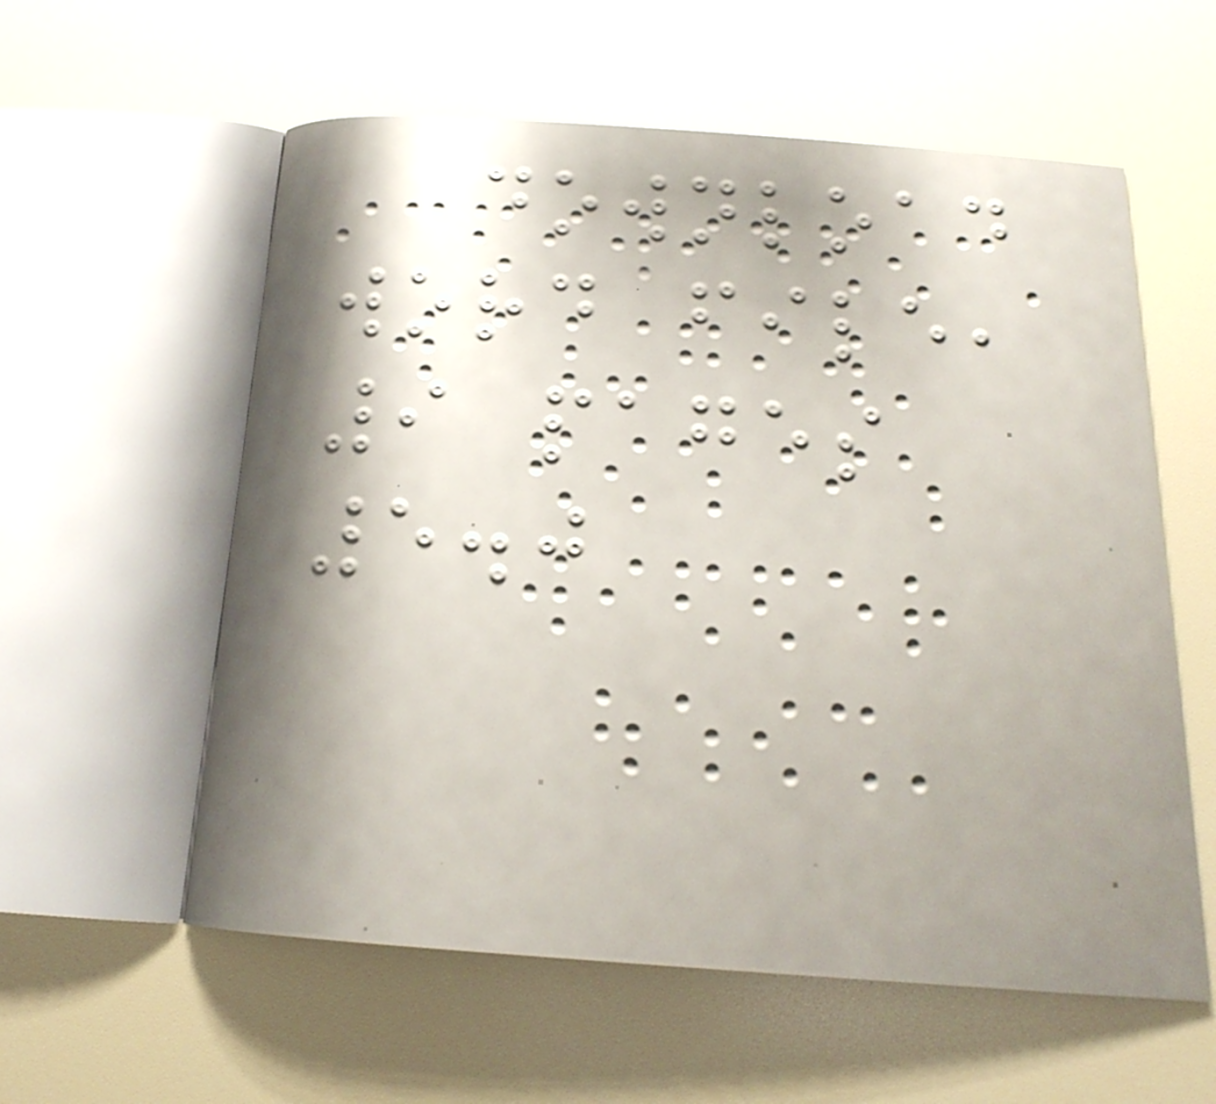download
word file,
9 pages
5.0
